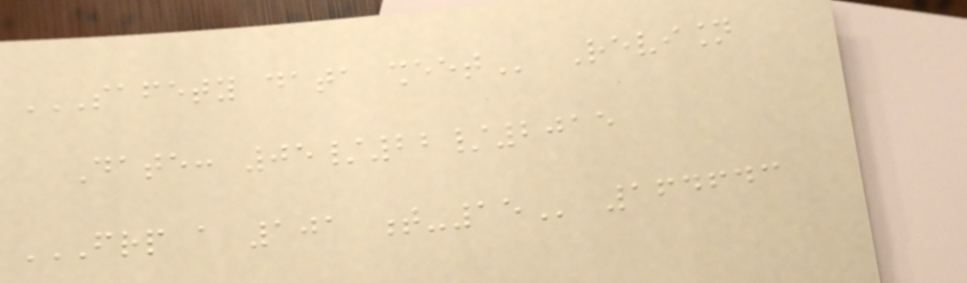SAFETY DATA SHEET Revision
Date: 05/22/2015
FRP A 101 T-15 164643
